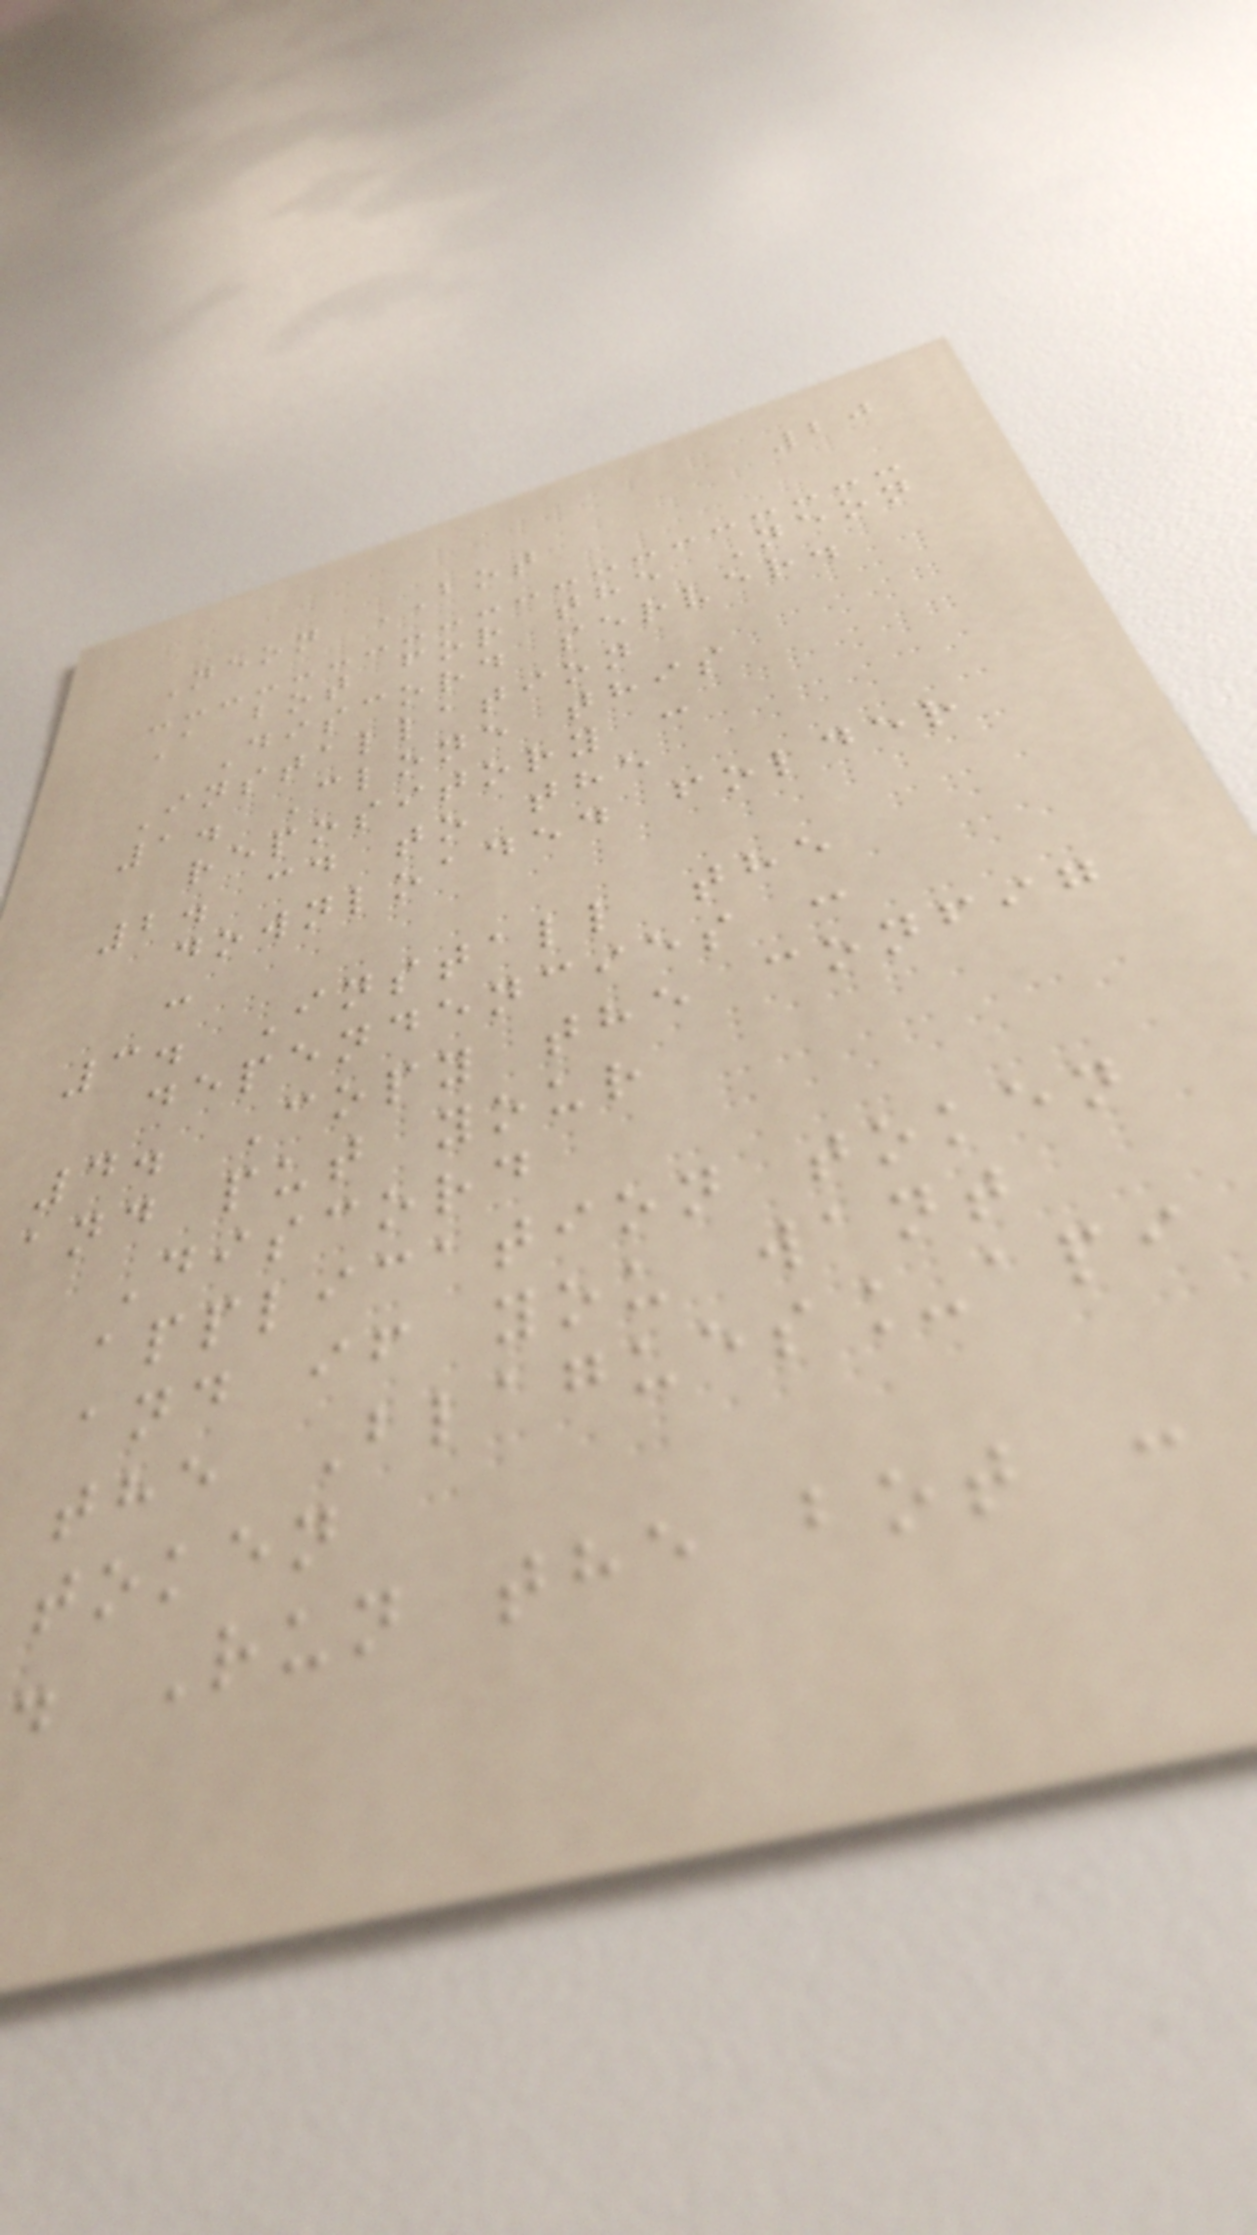20
Neon BOT
A bot for the Neon
Discord server.
Installation
1. Clone this
repository :
2. cd to the
downloaded folder
:
3. Install the
dependencies :
4. Copy the config
and put your
Discord
application token
and if you want
the Blagues_api
token
. Run the bot :
